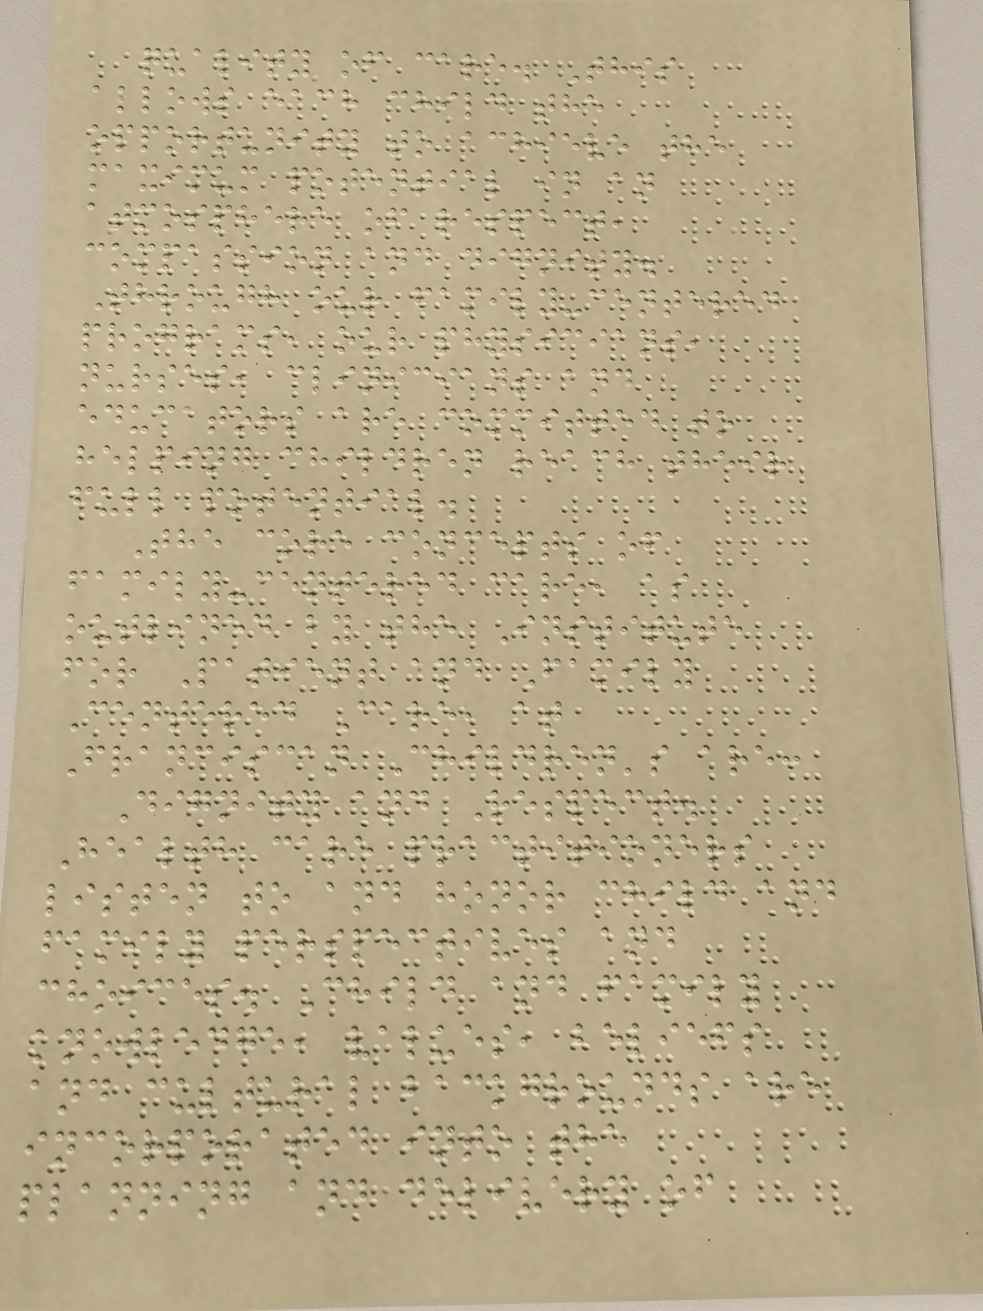quality of care. This
allows each child the
opportunity to achieve the
maximum potential in an
atmosphere of respect,
compassion and dignity.
Through our family-centered
programs, our physicians,
nurses, clinicians and
educators are committed to
helping children reach their
full potential.
The core concepts of
family-centered care, as
outlined by the Institute
for Patient and Family
Centered Care, at
Franciscan Children's are:
Dignity and Respect.
Health care practitioners
listen to and honor child and
family perspectives and
choices. Child and family
knowledge, values, beliefs
and cultural backgrounds are
incorporated into the
planning and delivery of
